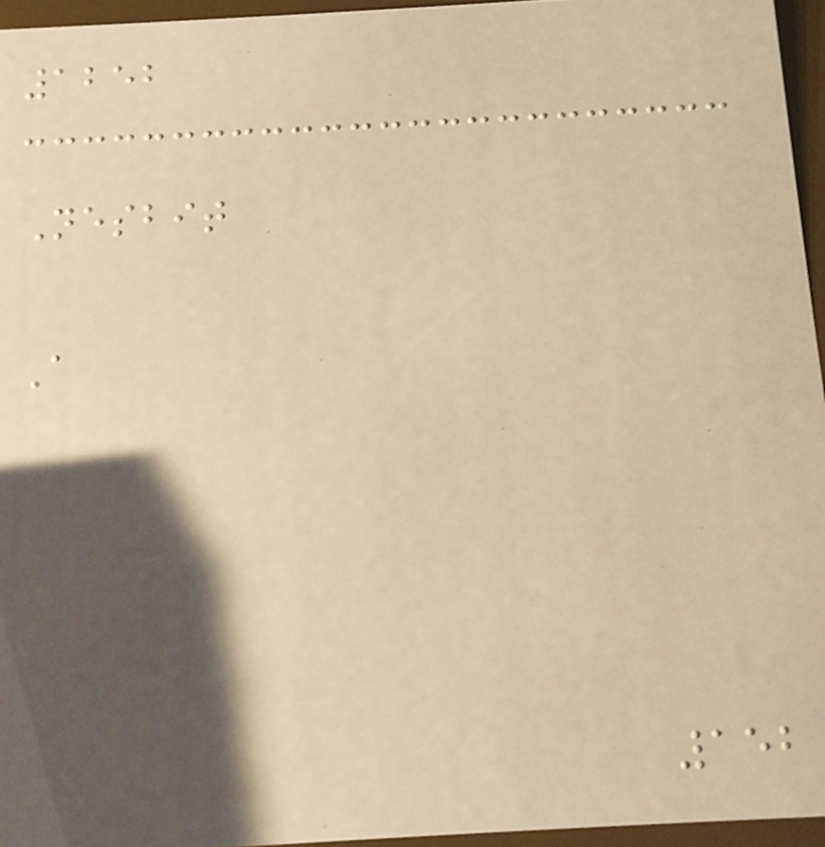1252
Nesbit
A
152
